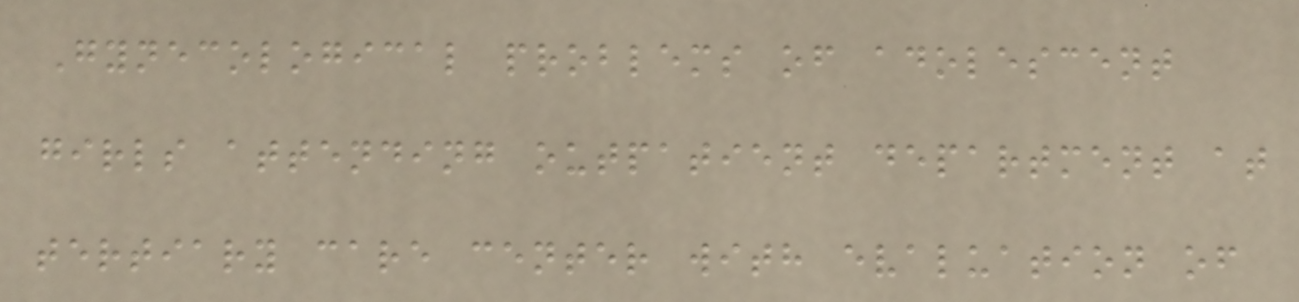Gynecological problems of adolescent
girls attending outpatient department at
tertiary care center with evaluation of
